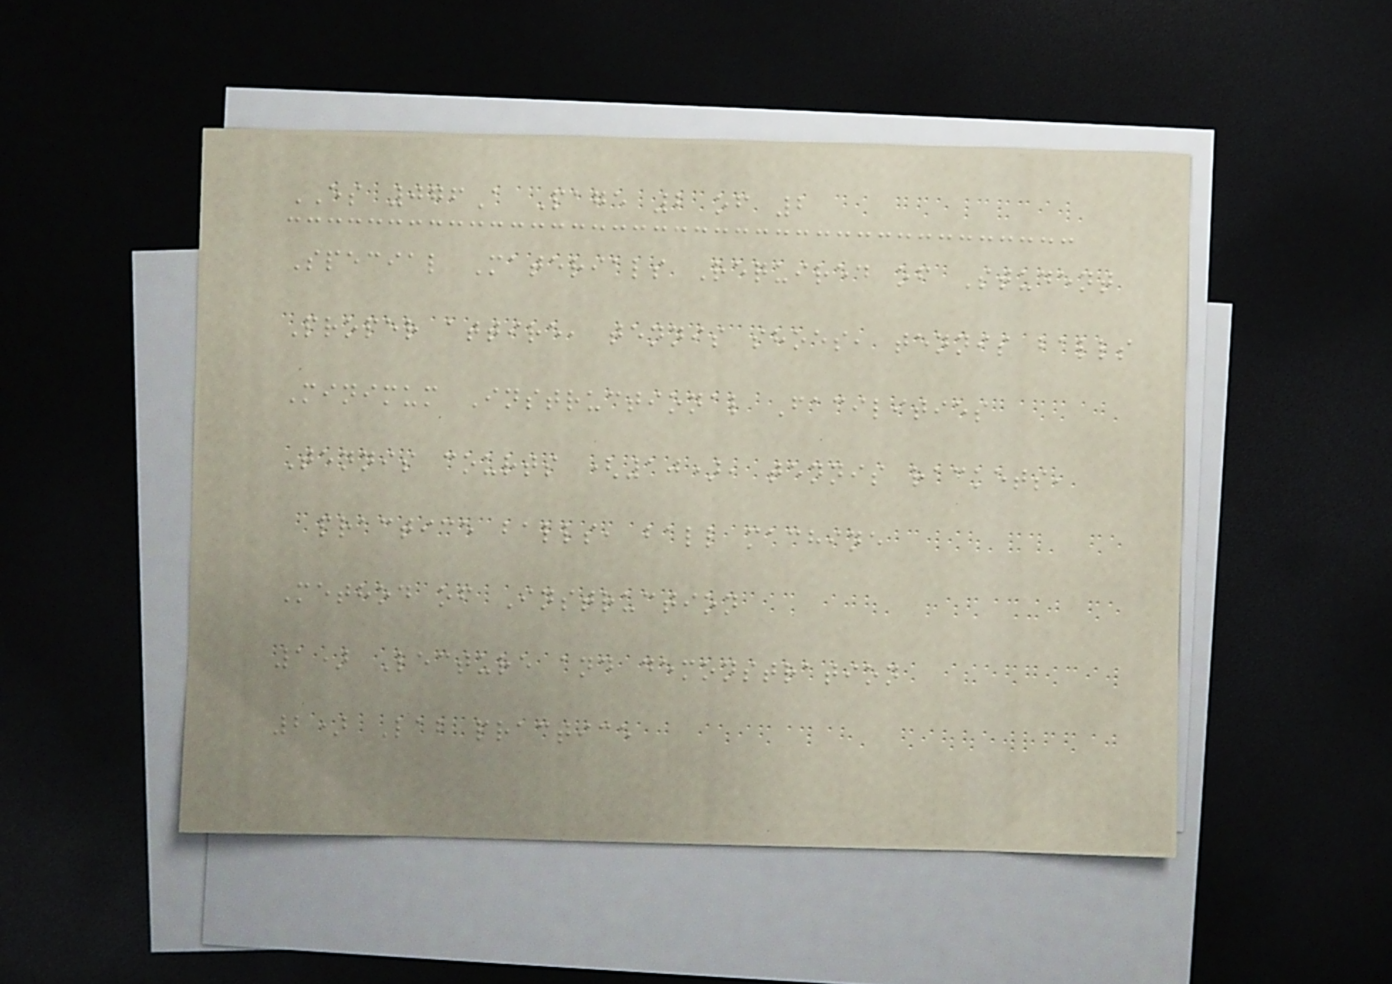ES 076A Page 2 of 2
Special Materials Required of Student
Proper attire, tennis shoes, tennis balls
Minimum Instructional Facilities
Tennis courts (10), tennis rackets,
practice balls, ball machine
Method of Instruction
1) Lecture and demonstration
2) Lab practice
